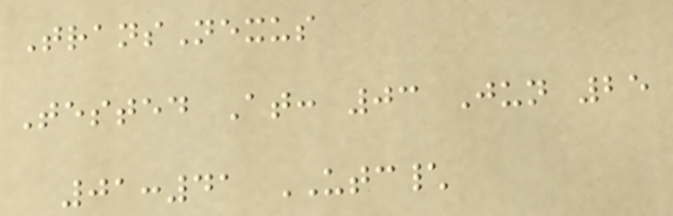TransNexus
Tested At: 03 Jun 25
01:41 UTC\
